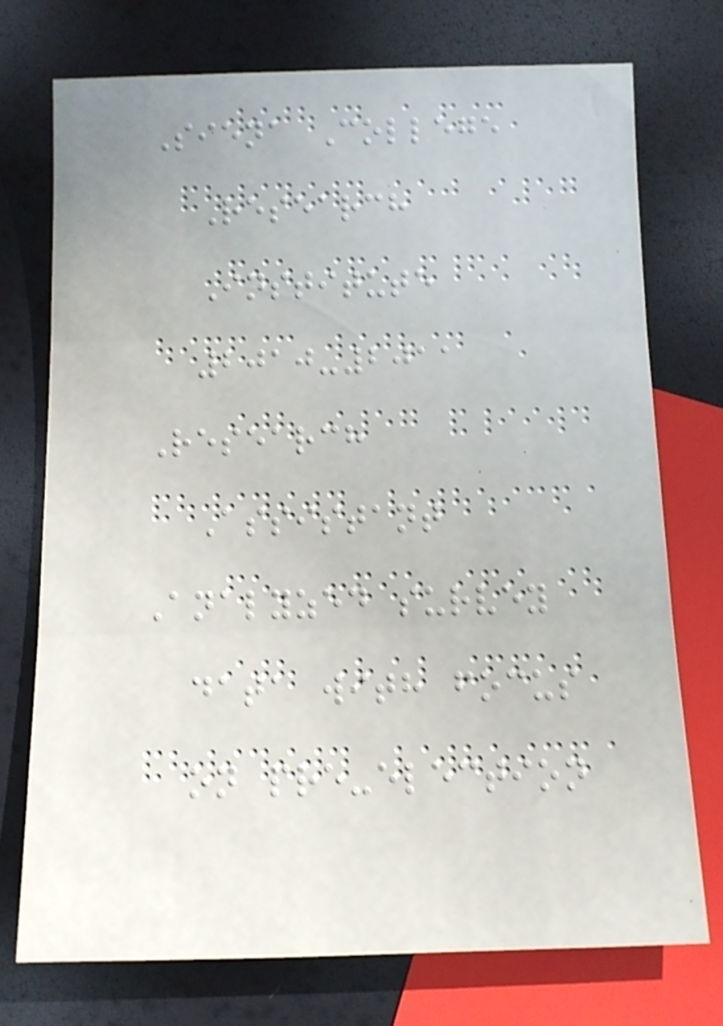Siena College
Research
Institute
2010-2011
Research
Assistant
Analyzed survey
data with focus
on pre-election
